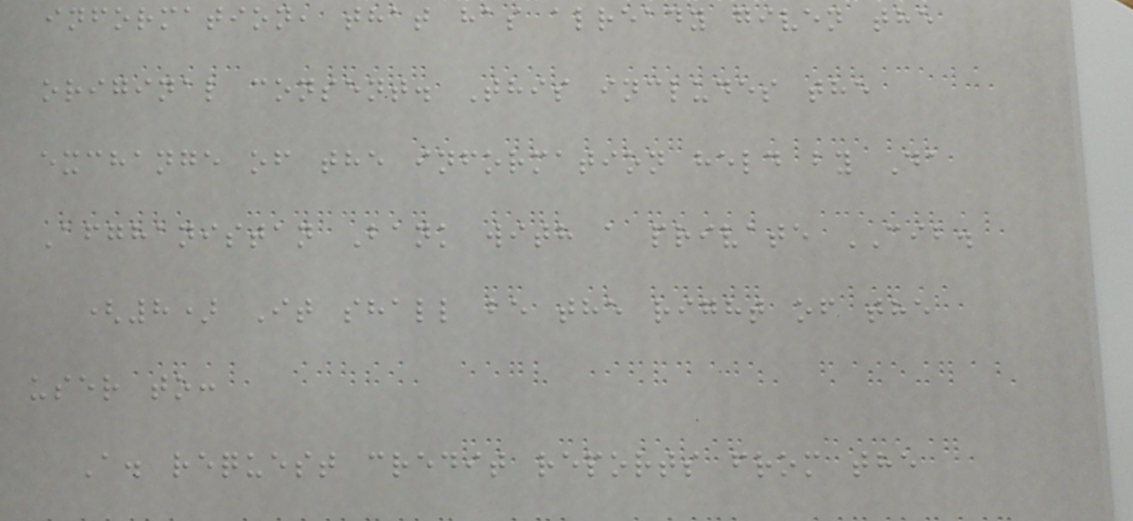information, that has already given the
original consent. This includes the
exchange of the information held by Da
Afghanistan Bank with a private CIB.
(8) It shall be the right of the
user to:
A. request credit reports from the
